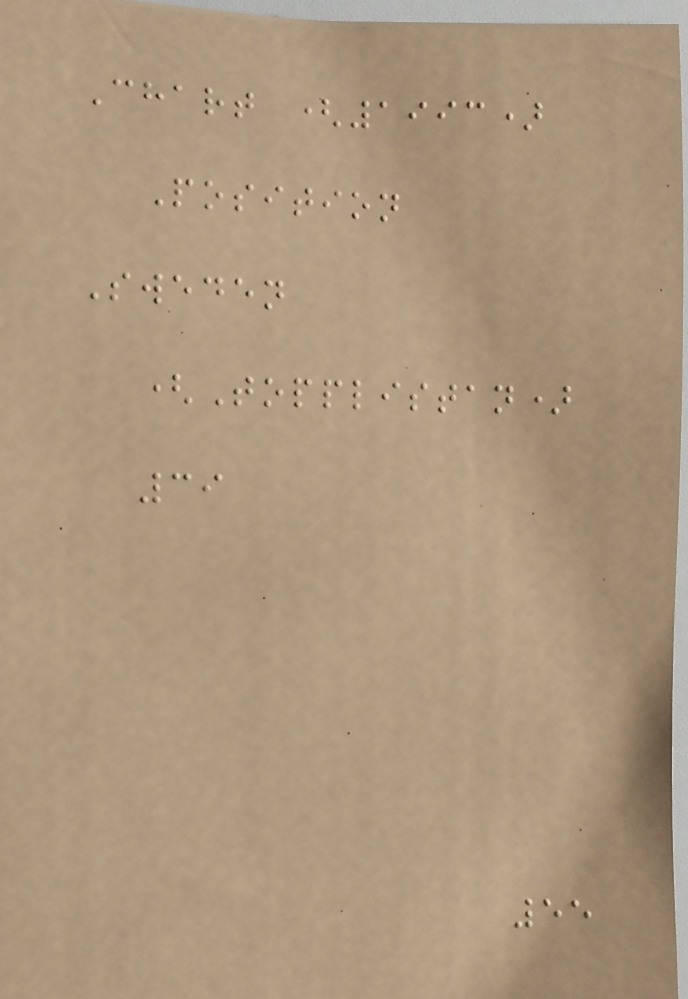Chart (1993)
Position
Sweden
(Topplistan)
39
55
